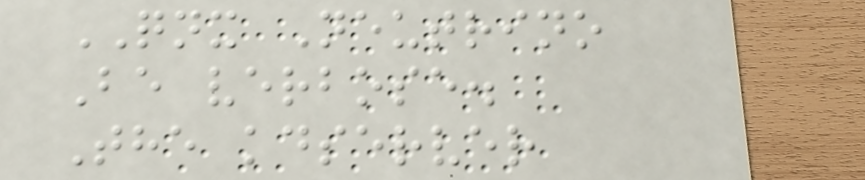QNX Neutrino
Be verbose.
The kdserver
